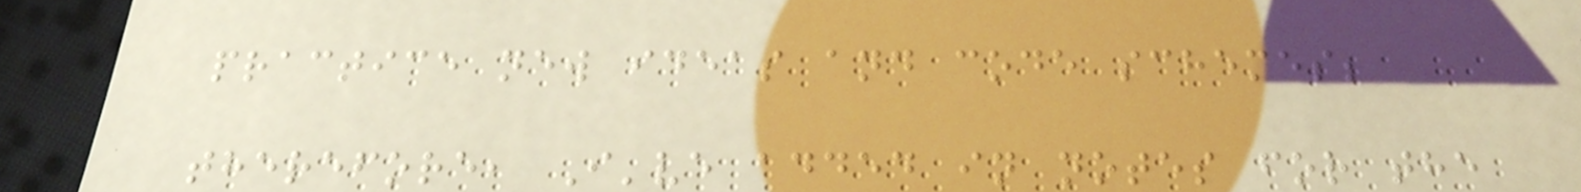practice new ideas and code schemes;
therefore, I've added in notes for the
